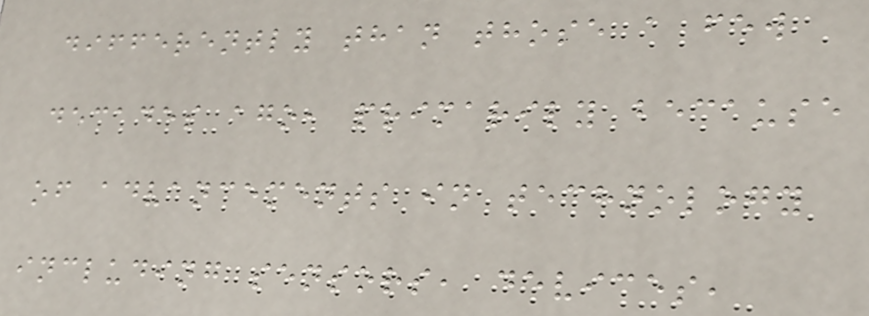differently than those a few
decades ago, primarily because
of advancements in technology
including sensors, devices,
